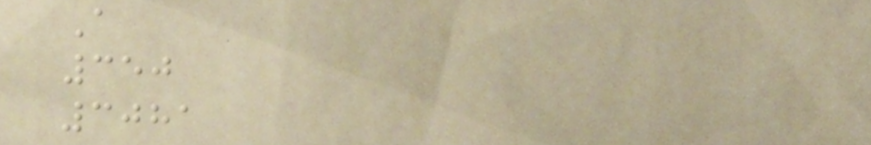A
350
3081
